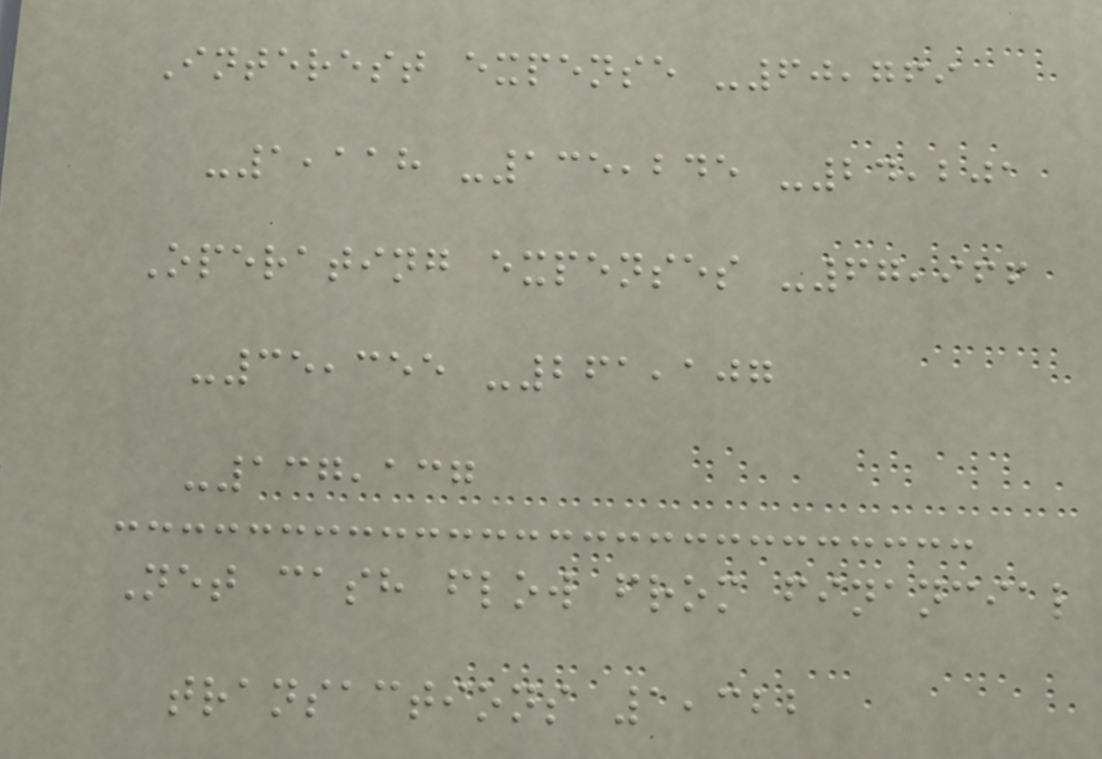Interest expense -60,769
-1,118 -135,245 -24,201
Operating expenses -67,966
-35,355 -261,107
-137,137
Net cash flow from financial
transactions 1,322
